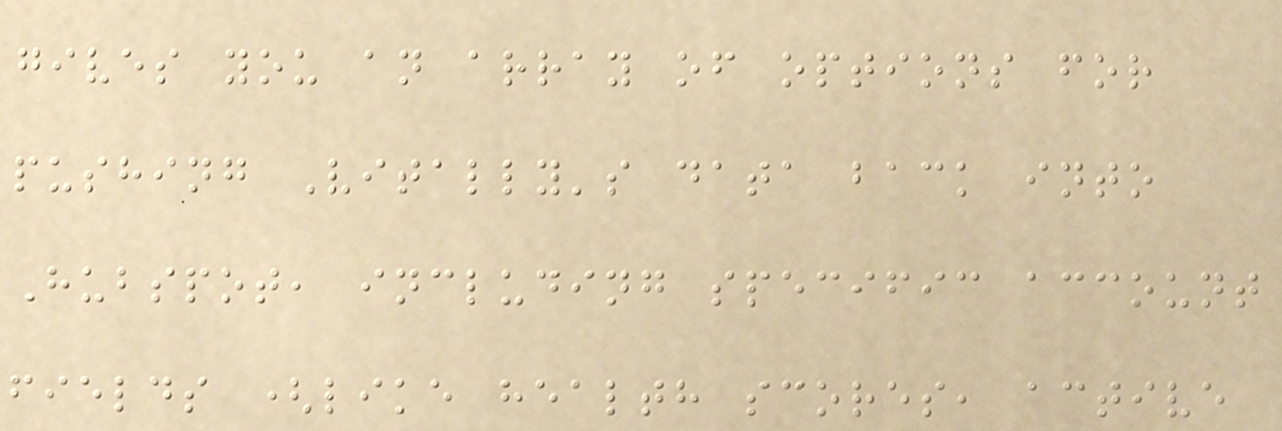gives you an array of options for
pushing Vitally's data back into
Hubspot, including specific account
fields (like health scores, active
